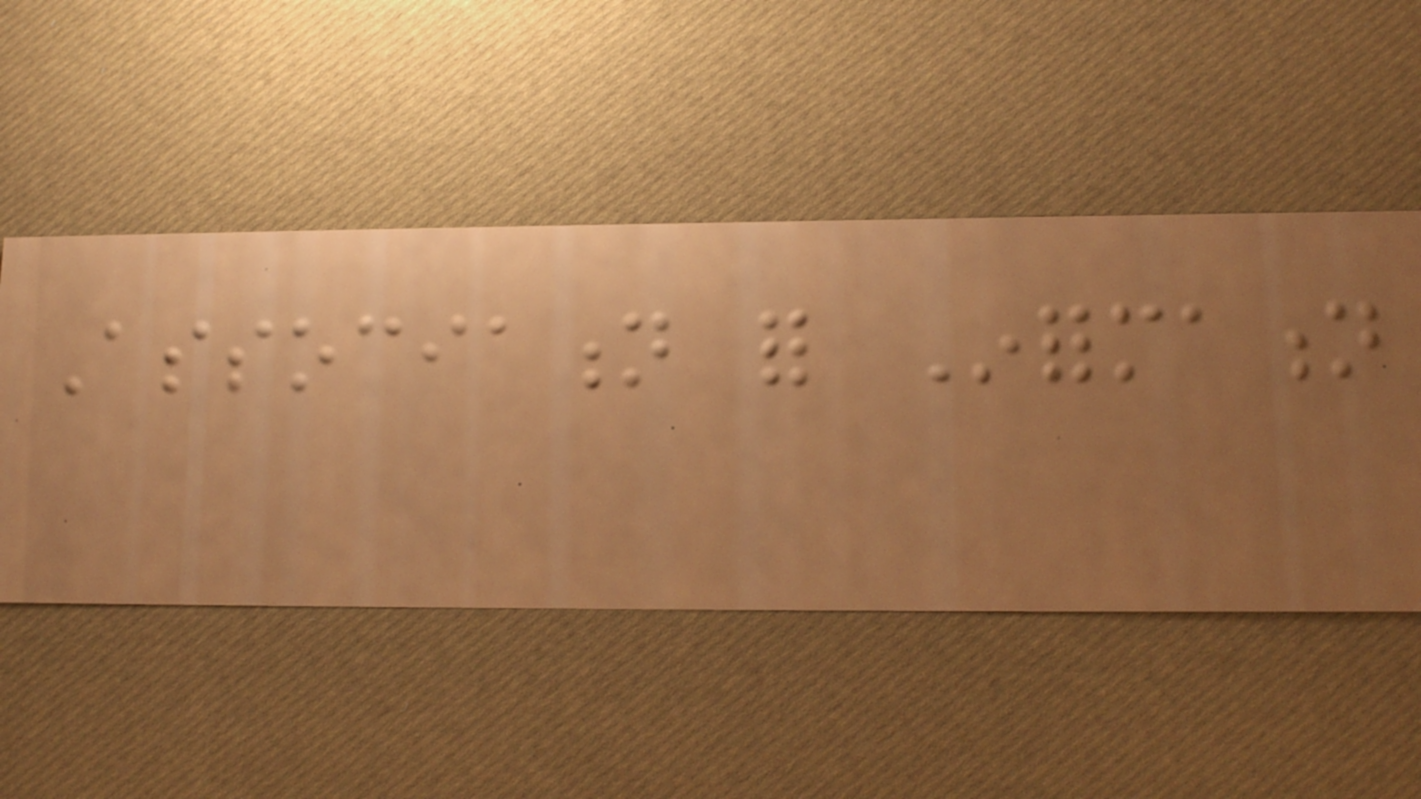Association for Information
